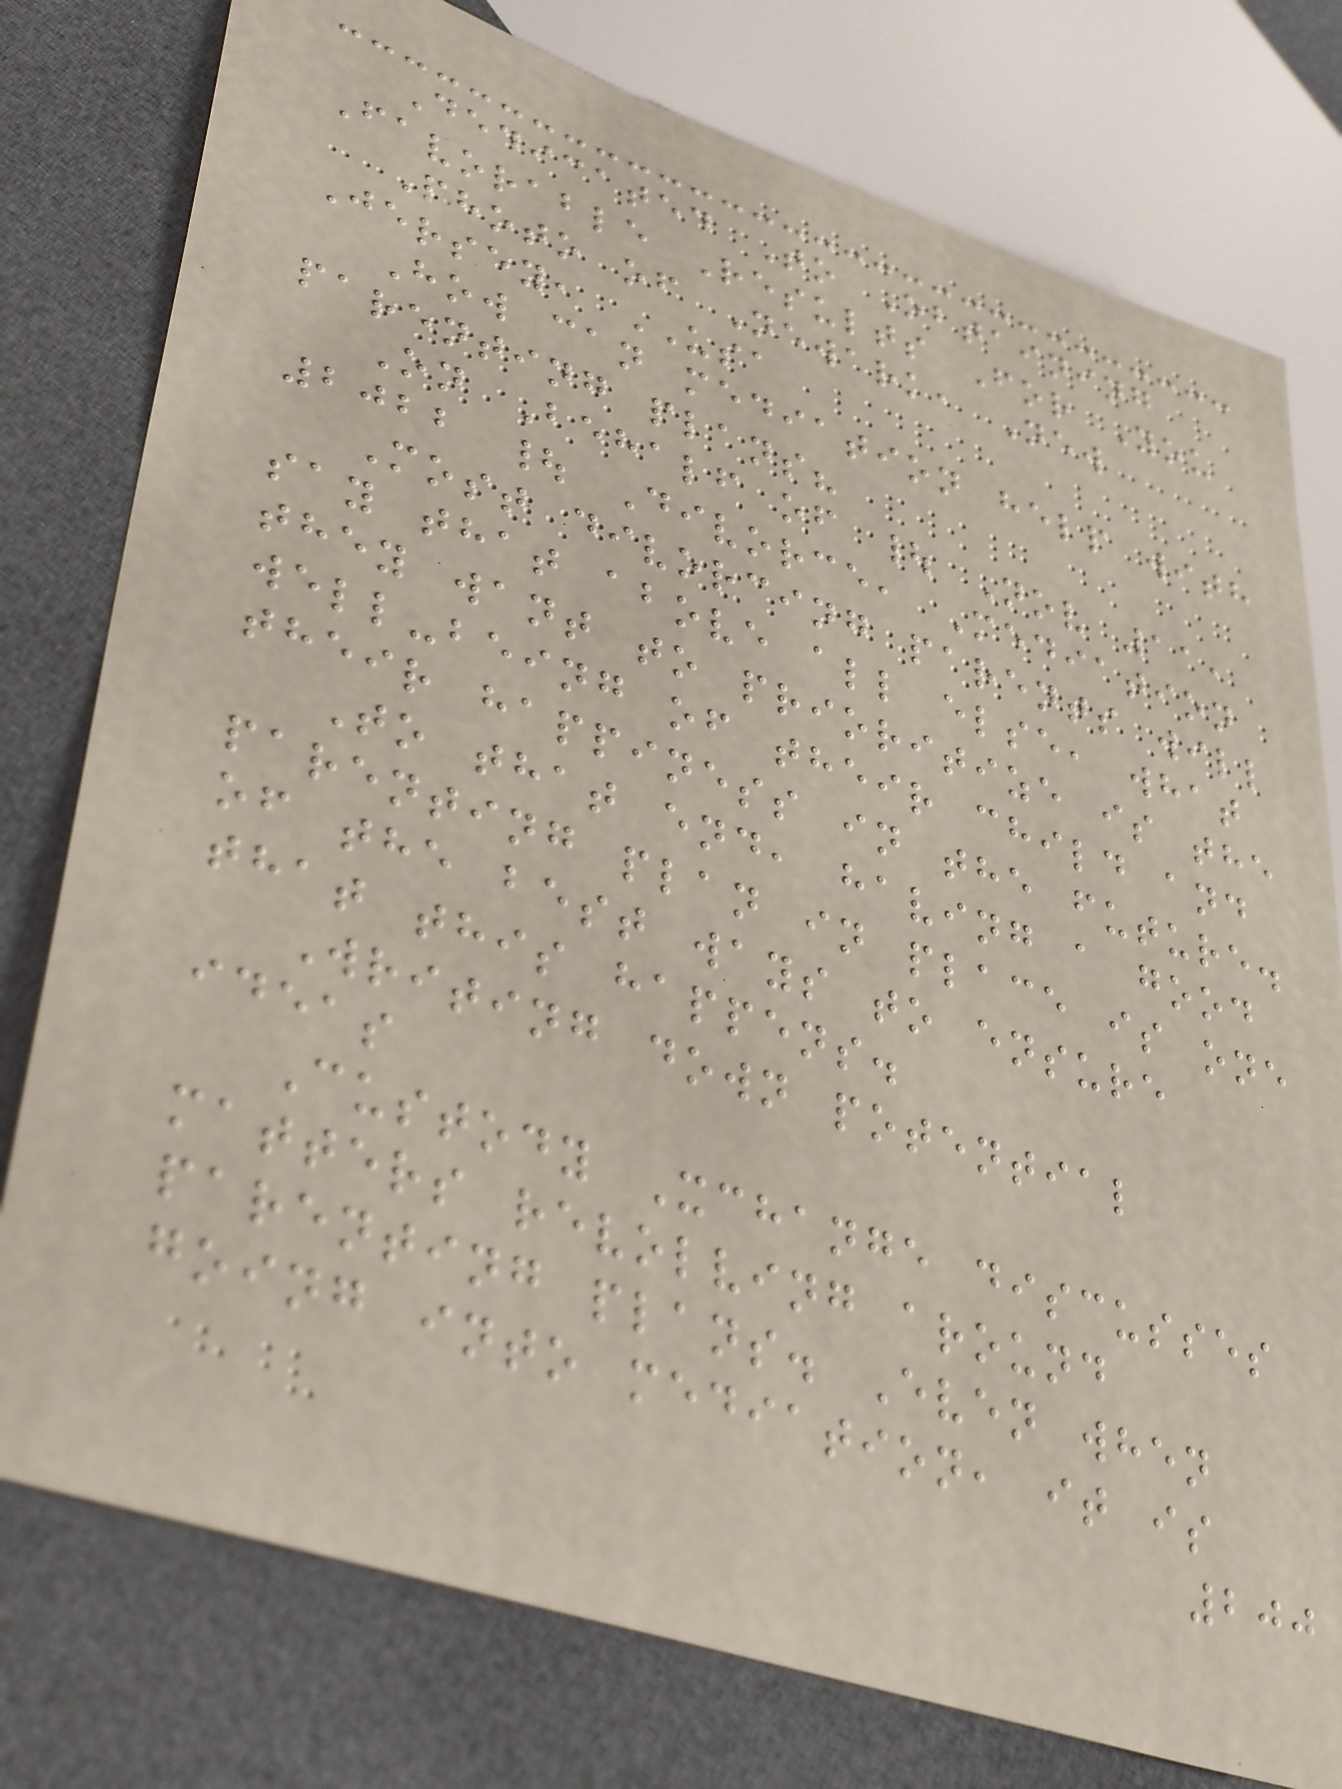Dedicated To Obtaining
Favorable Results For You
Photo of Newark, New
Jersey, USA
How can mediation help with
parenting plans?
On Behalf of | Nov 11,
2022 | Divorce, Mediation
Most divorcing parents will
say that above all else, what
they want to prioritize is the
well-being of their child and
their happiness in the future.
To that end, having a good
parenting plan in place is one
of the best ways to ensure
that this happens.
Writing down potential
ideas
Custody Xchange discusses
matters revolving around
parenting plans. Even when
going into mediation, it is
200
